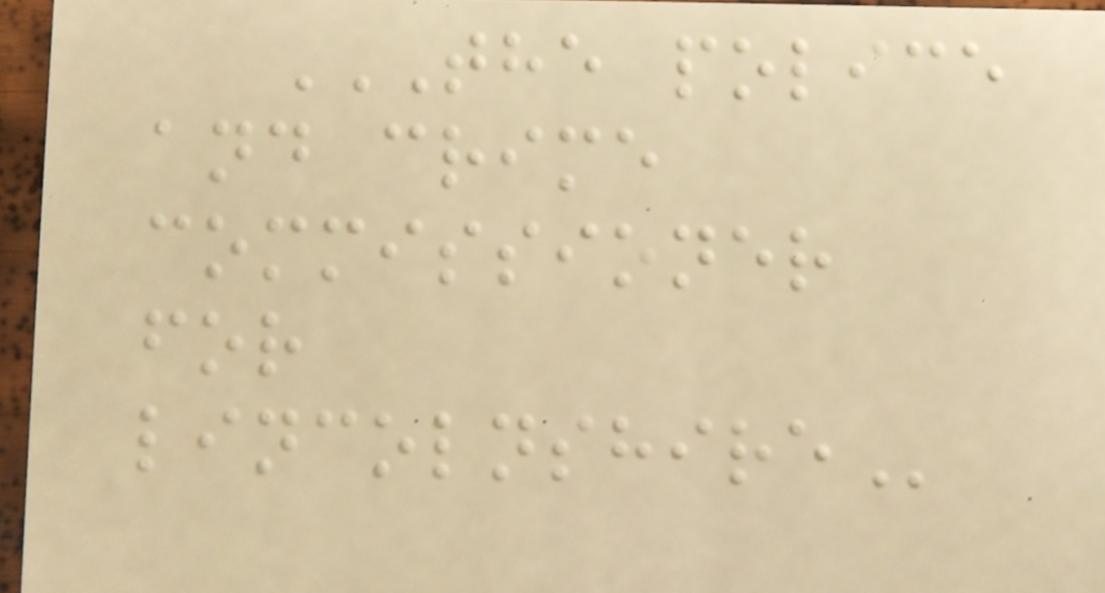THE POLICE
AND CRIME
COMMISSIONER
FOR
LINCOLNSHIRE
